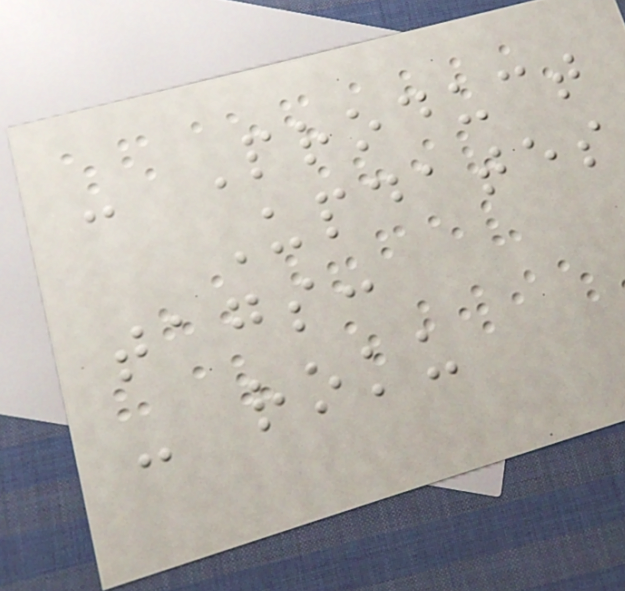- Product
Updates
tags:
- roku
